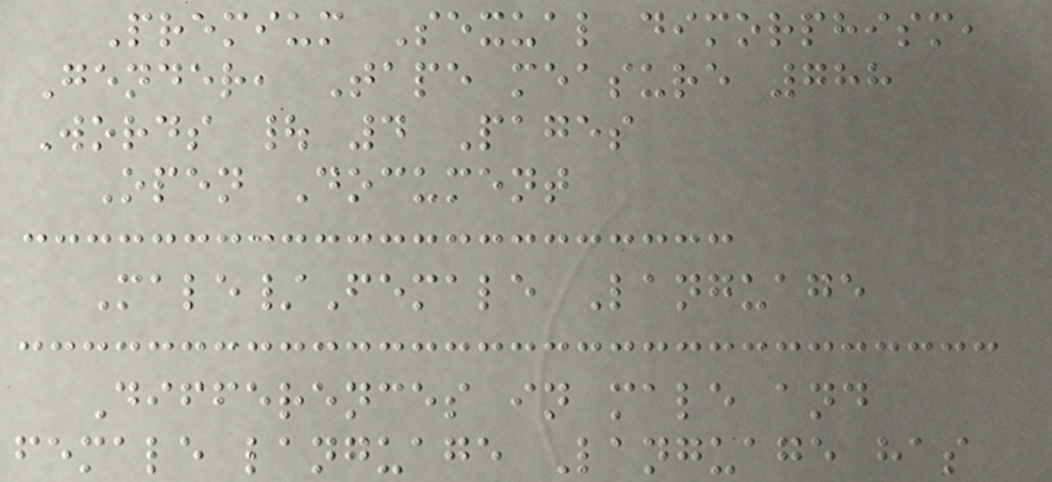Premium Sexual dimorphism,
Gender, Tape measure 788
Words | 4 Pages
Open Document
Male/Female Language
Differences in male and
female language Language has
